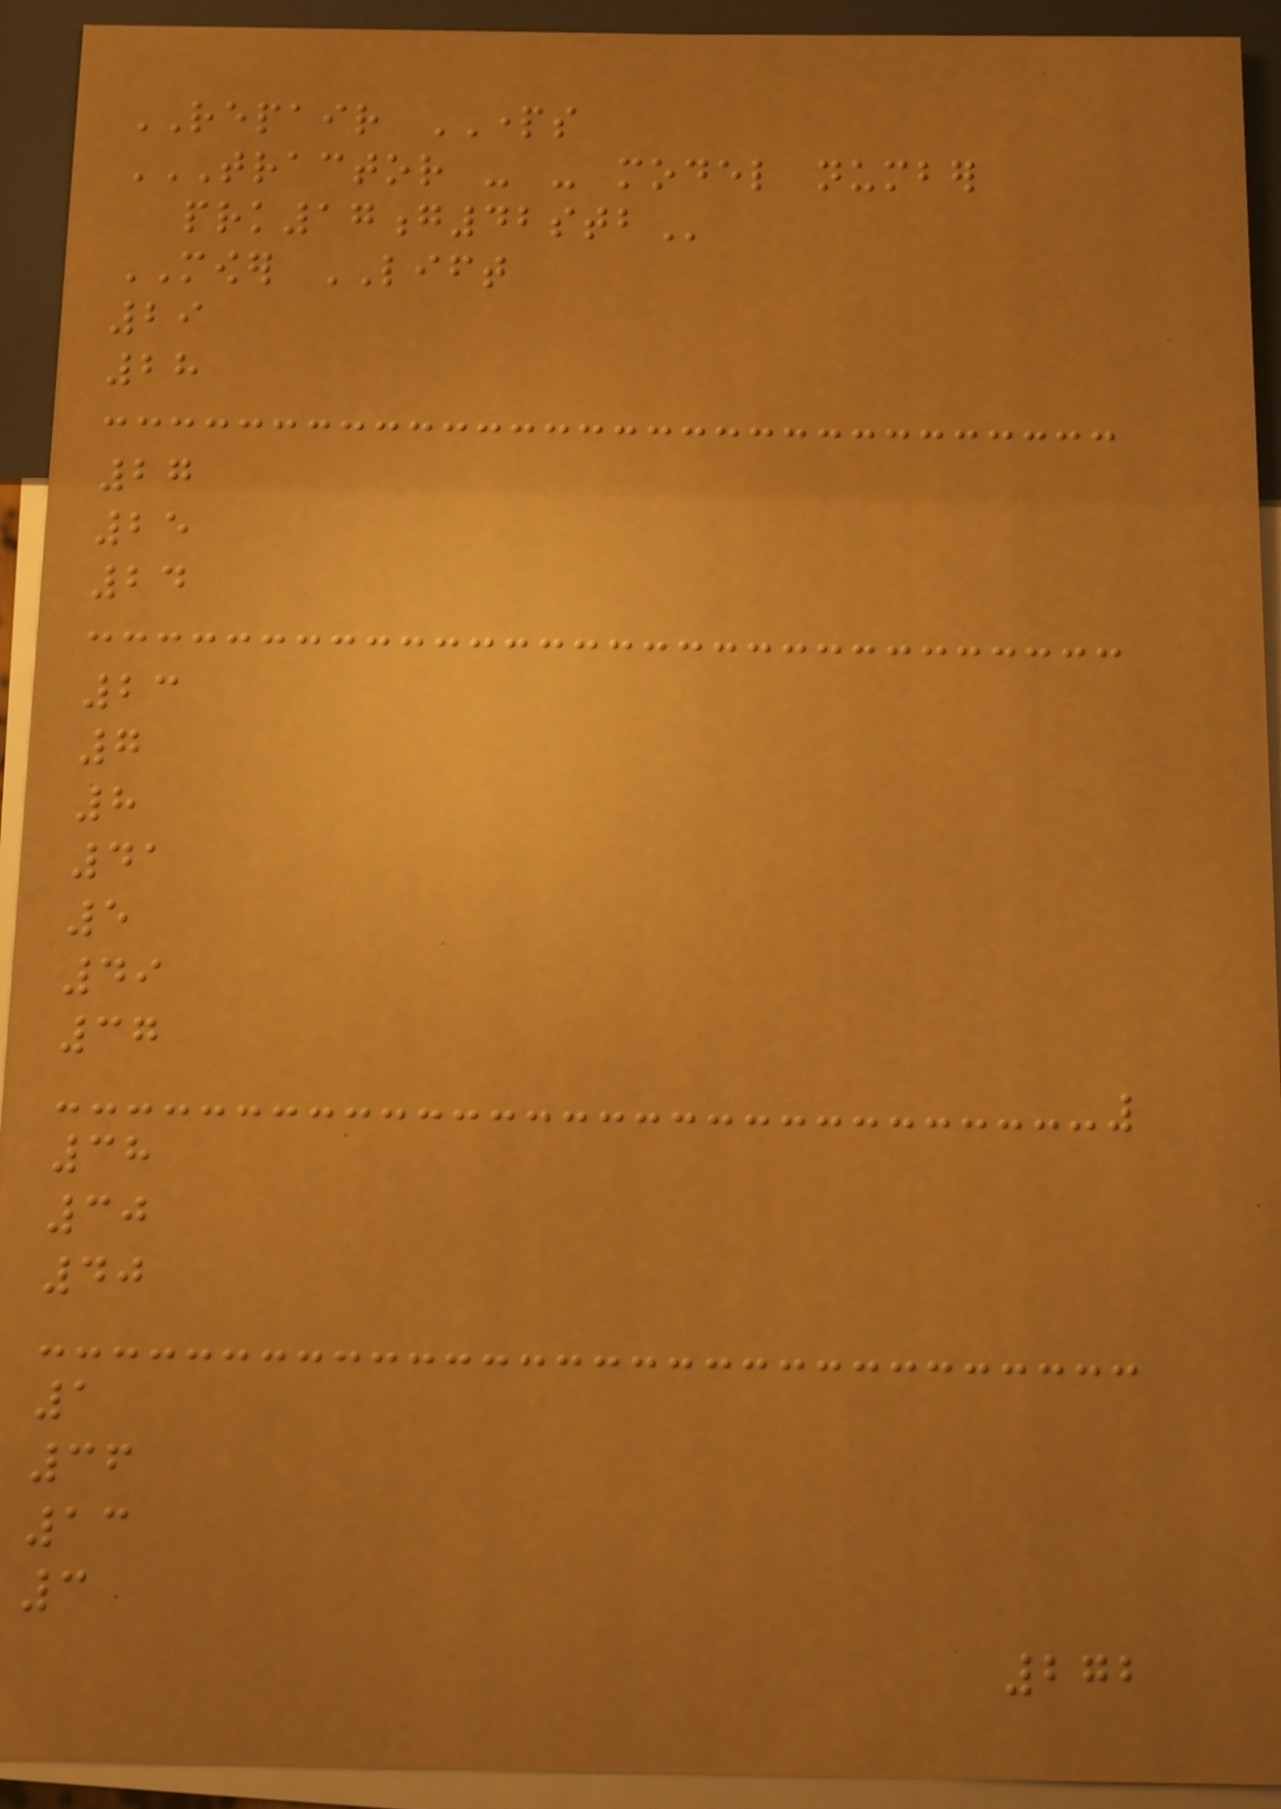REPAIR PARTS
TRACTOR - - MODEL NUMBER
PRK17G42STB
MOWER LIFT
29
28
27
25
24
23
7
8
41
5
49
37
38
30
40
1
36
13
3
272
